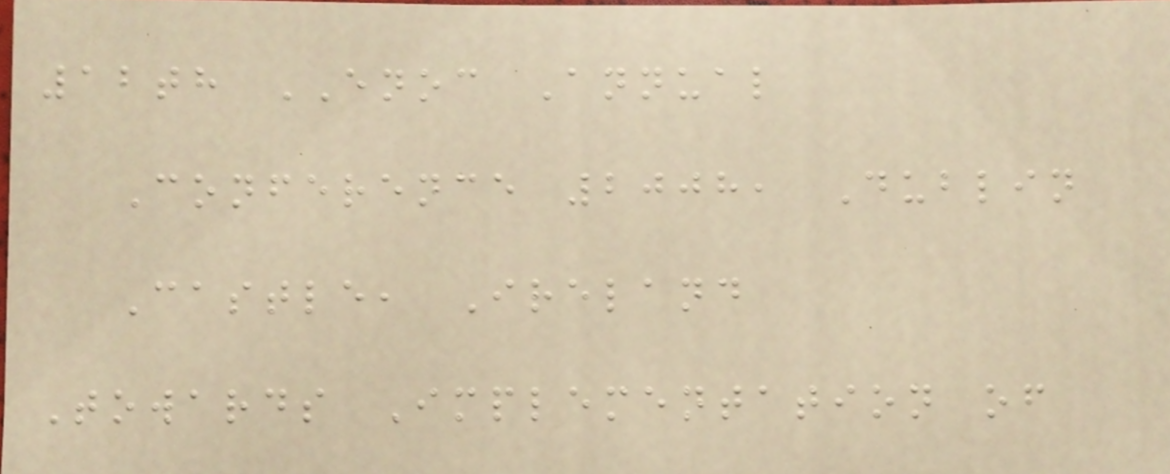12th ENOC Annual
Conference 2008, Dublin
Castle, Ireland
Towards Implementation of
